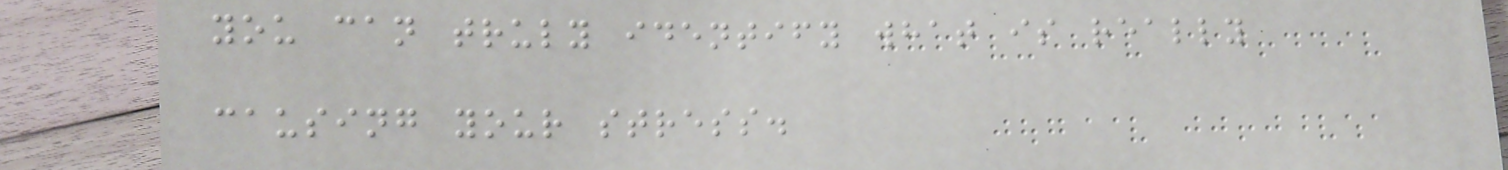you can truly identify what is really
causing your stress.
